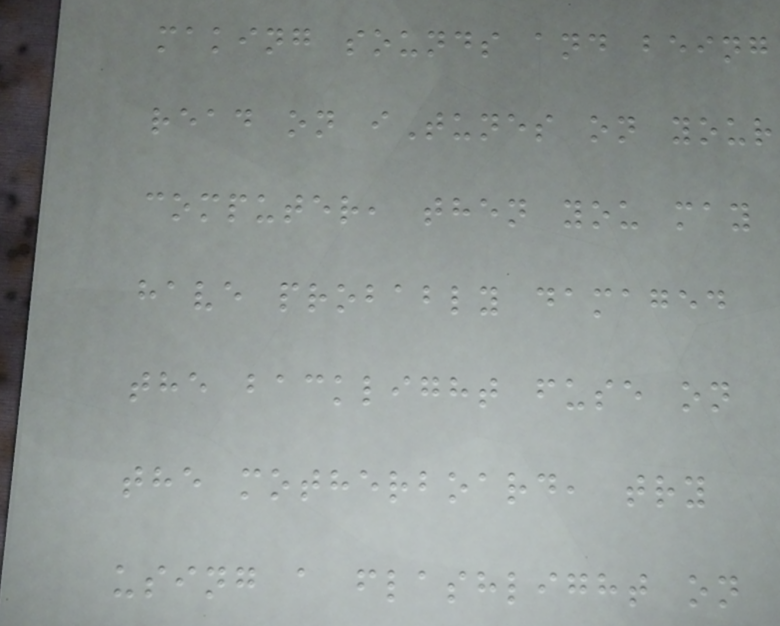making sounds and being
read on iTunes on your
computer, then you may
have probably damaged
the backlight fuse on
the motherboard, try
using a flashlight on
